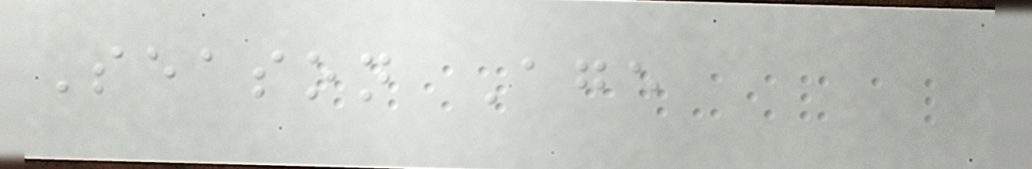Season Age
